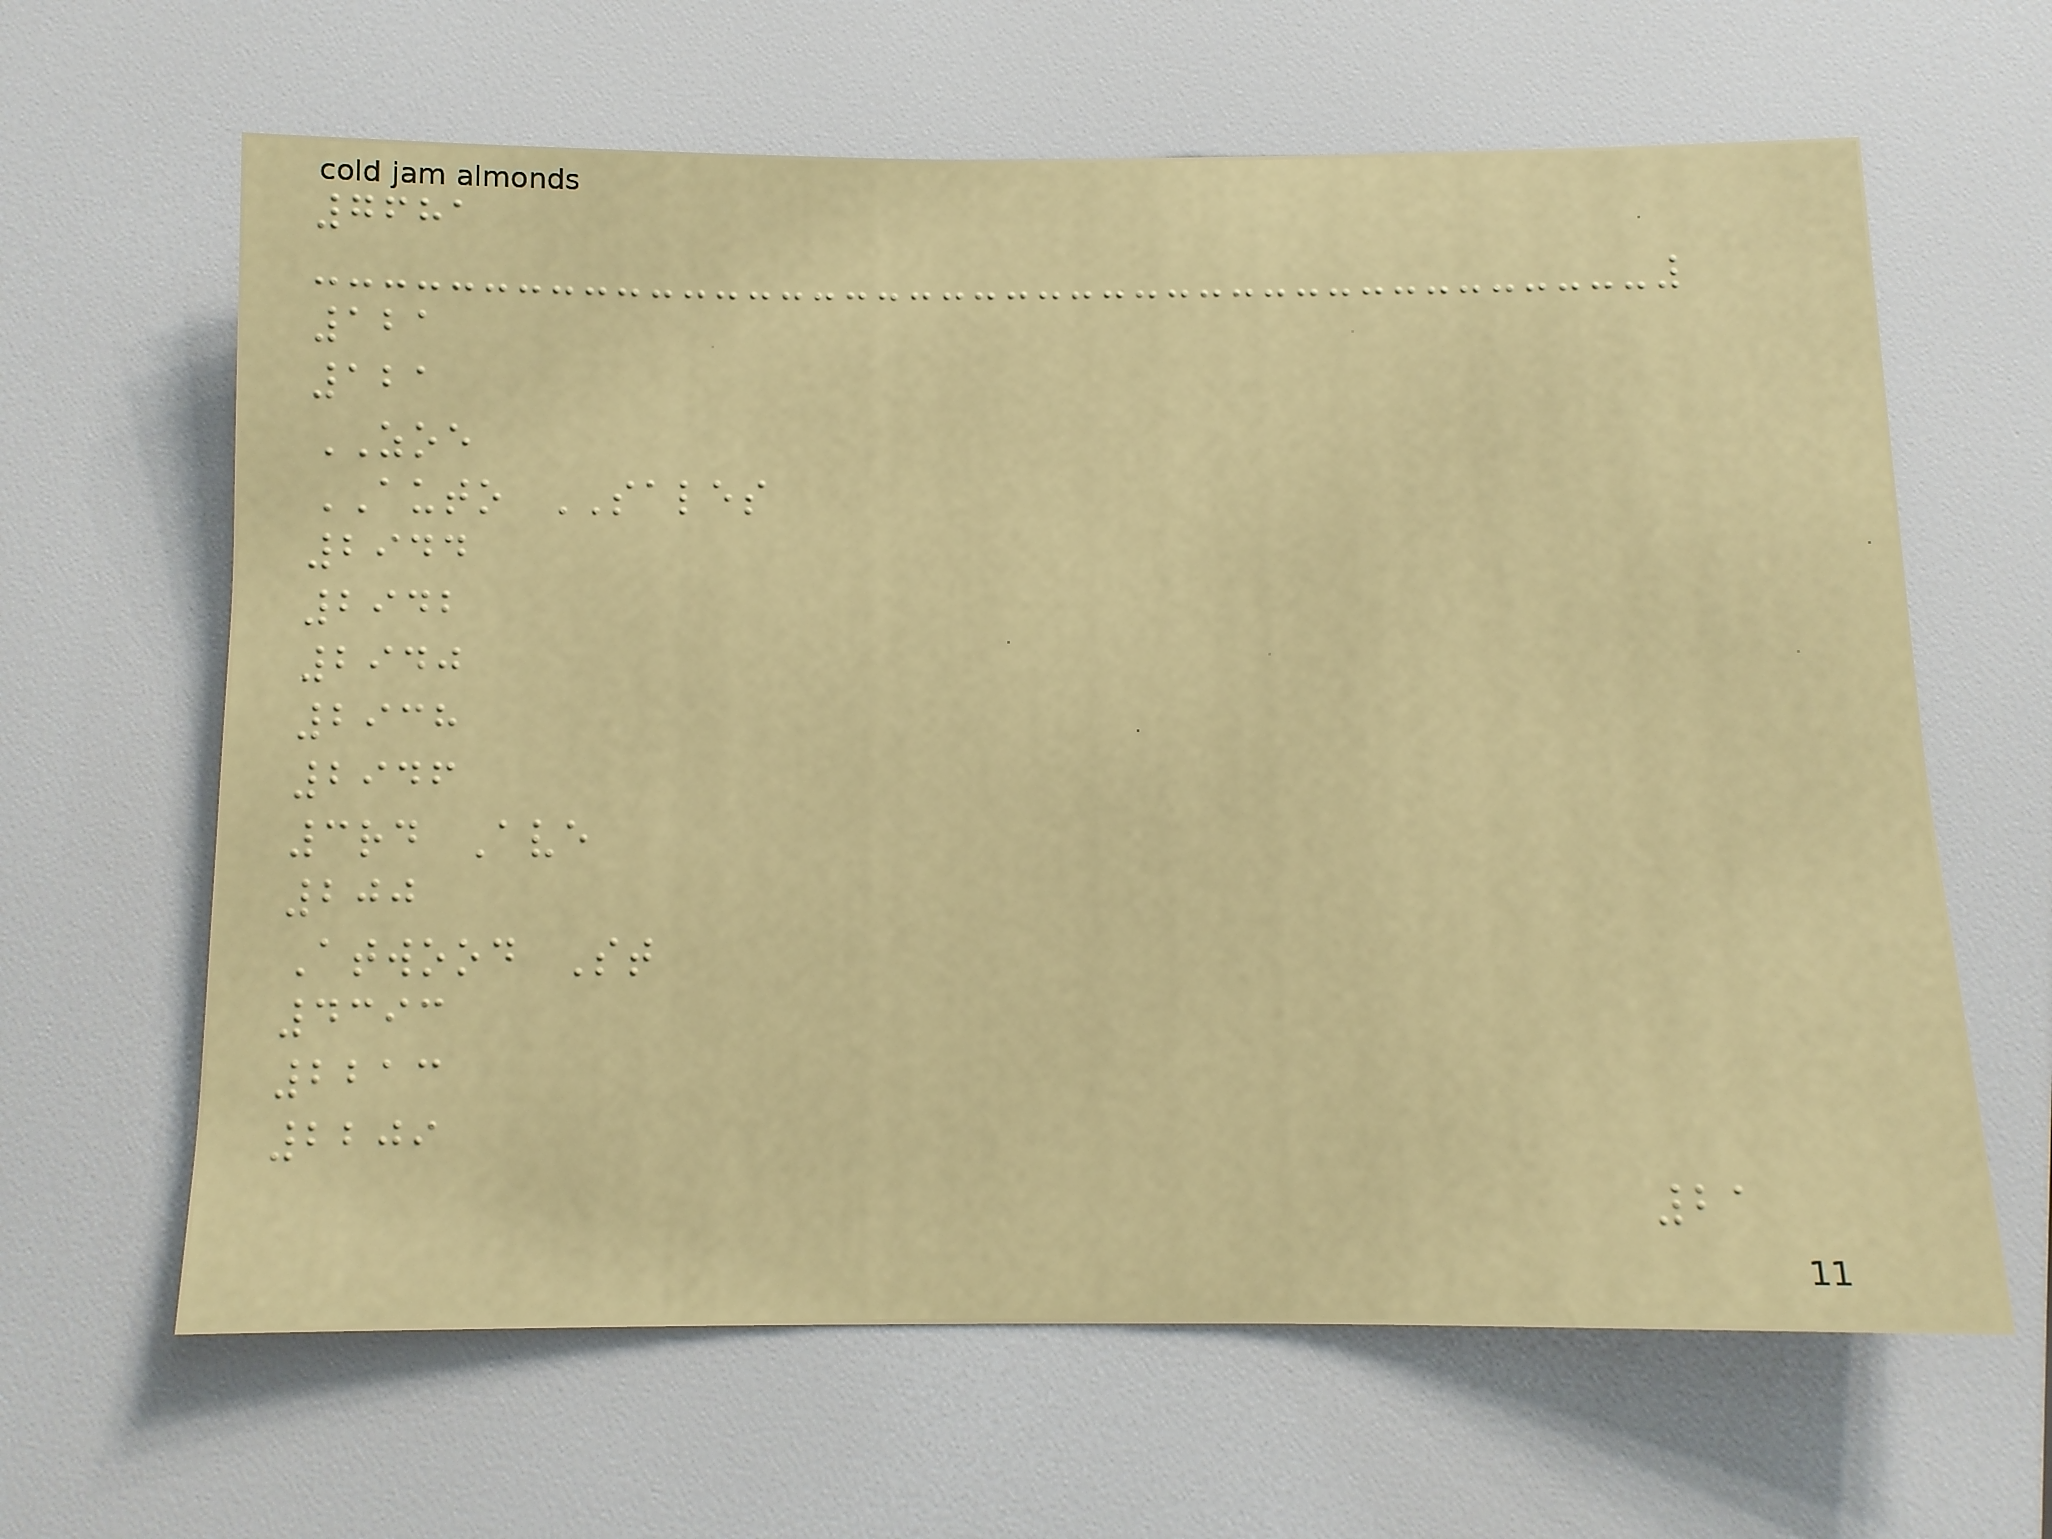7681
121
121
ZOE
AUTO SALES
2944
2942
2940
2938
2946
3rd Ave
200
Atwood St
4393
2213
2209
21
